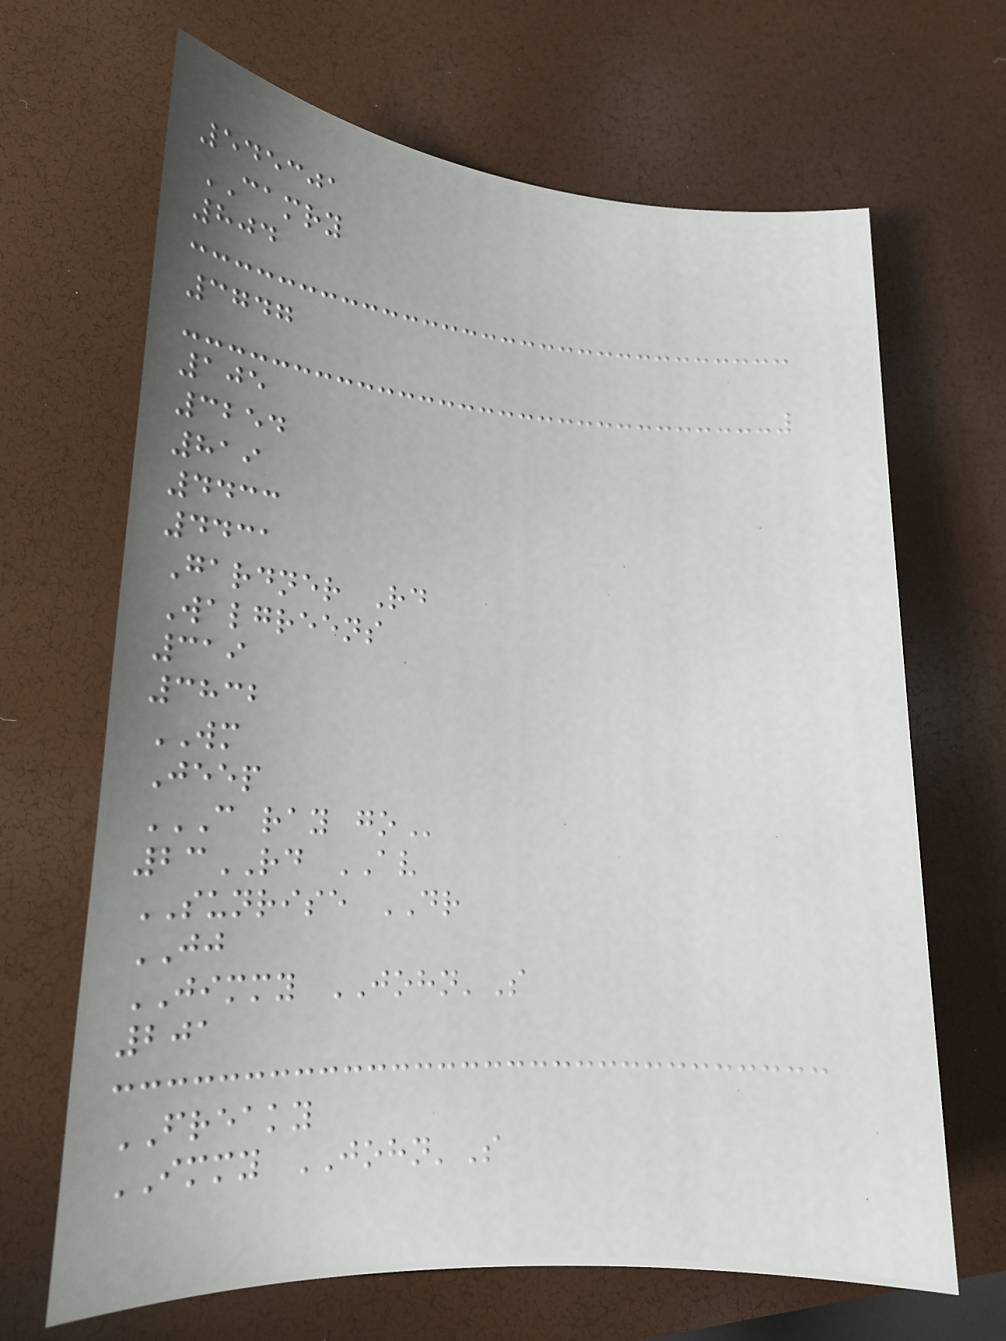545301
CAMRY
804
3747
105
3254
819
4433
4431
Gardner Rd
Walgreens
319
3832
WM
Jeep
C RAY GO
23RD AV
SUNRISE DR
JJ
JIMMY JOHN'S
201
FREAKY
IMMY JOHN'S
